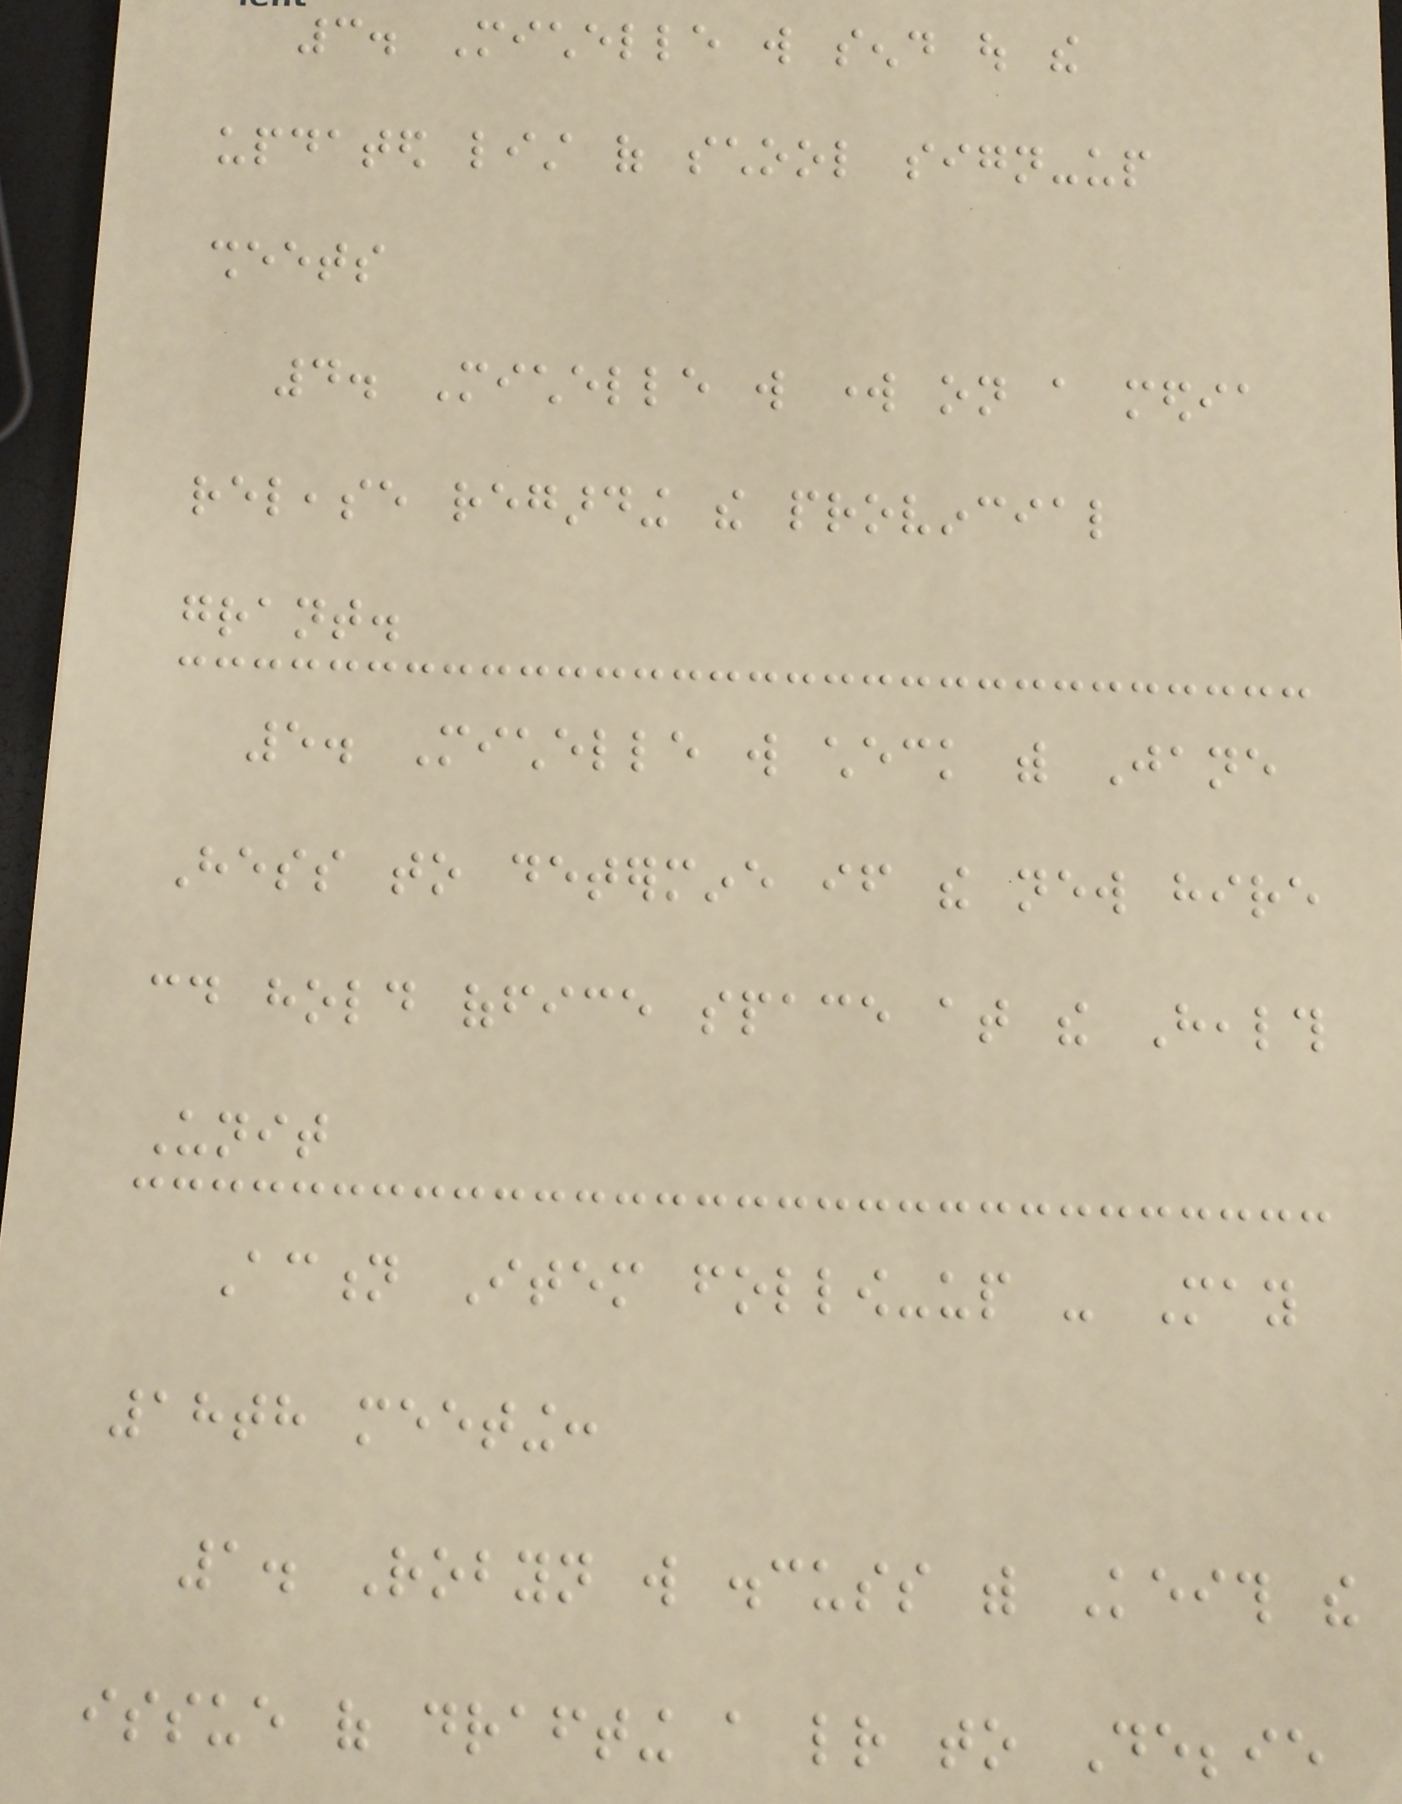3. Michelle will send out the
updated list of school sign-up
sheets
4. Michelle will work on a media
release regarding the provincial
grant.
5. Michelle will check with Jane
Hess to determine if the new hire
could hold office space at the Health
Unit
Action Item follow-up - May
18th meeting:
1. Robyn will discuss with Keith the
issue of drafting a letter to Debbie
